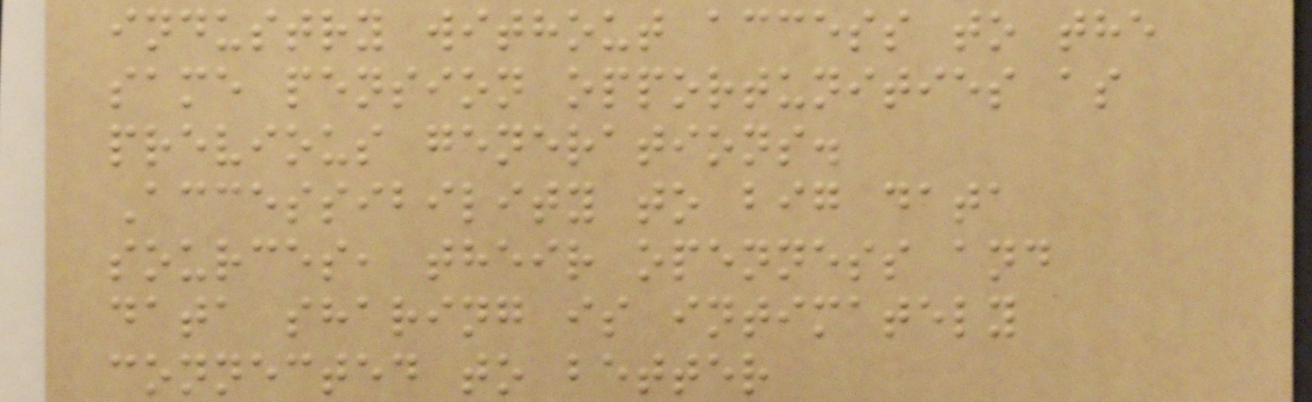industry without access to the
same pension opportunities as
previous generations.
Accessibility to big data
sources, their openness and
data sharing is intimately
connected to better
